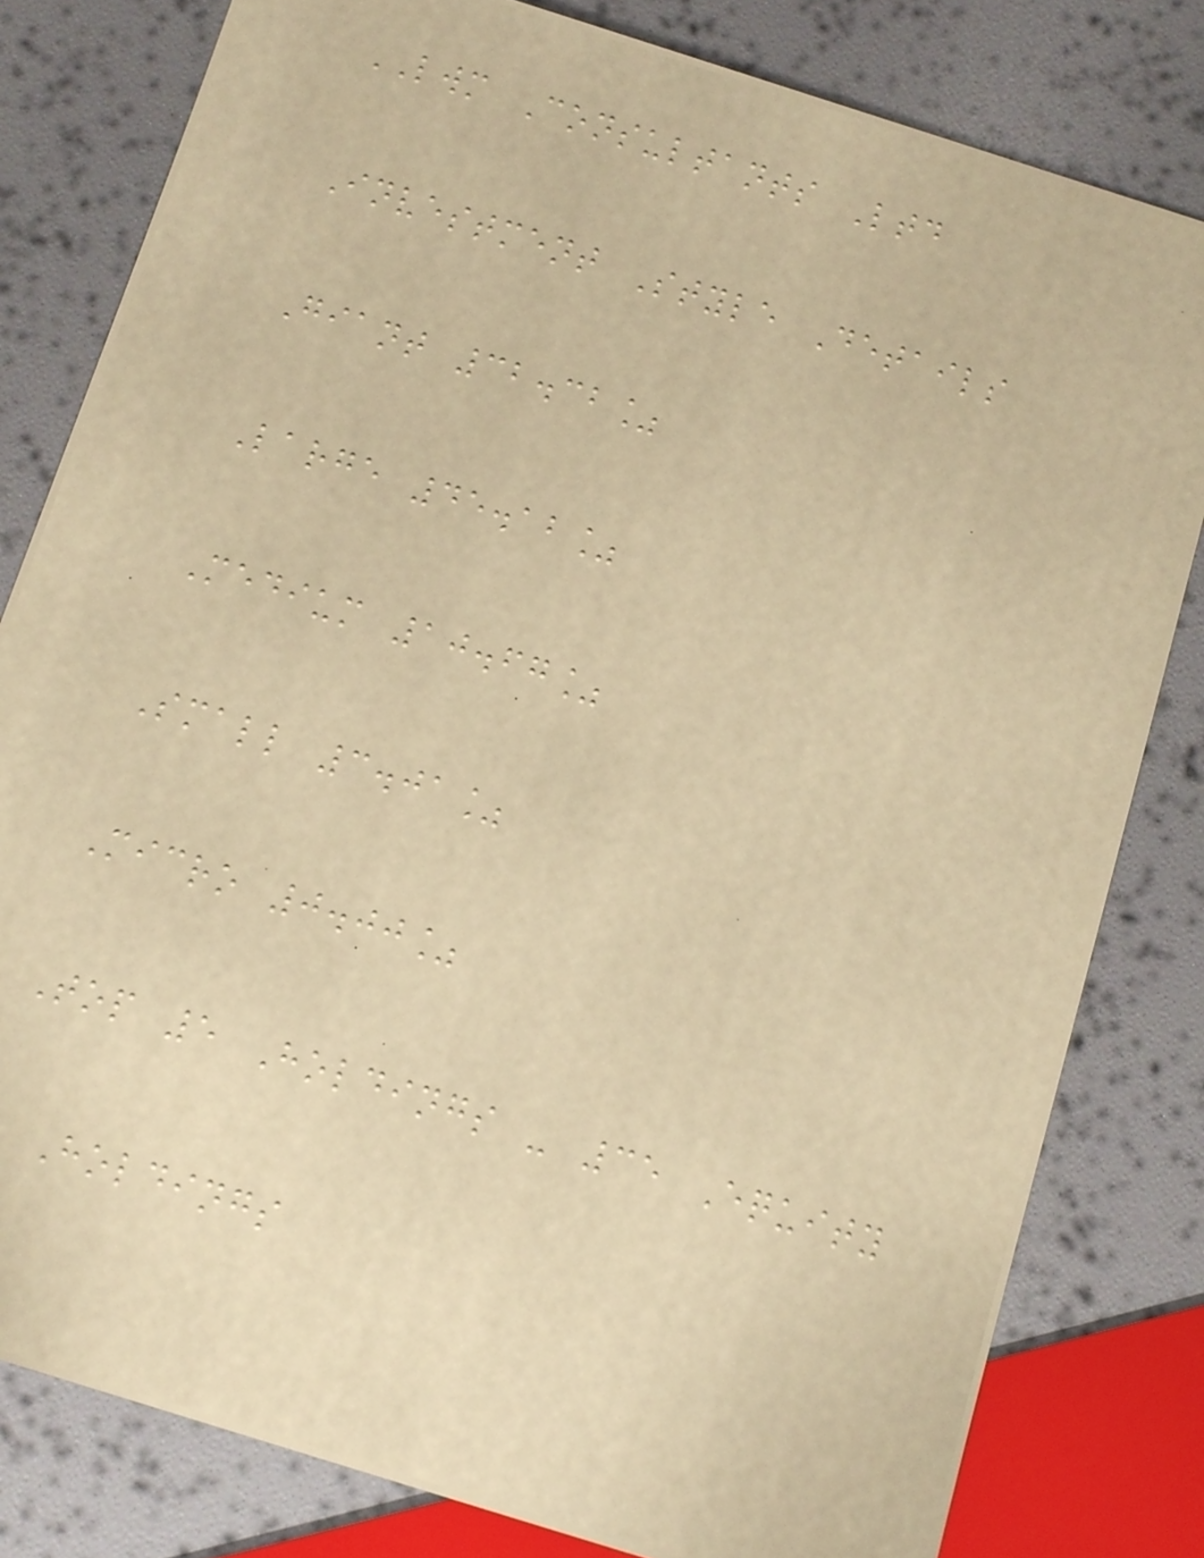LWM Consultants Ltd
Investment Style Details
Giant 32.32%
Large 45.12%
Medium 10.67%
Small 3.01%
Micro 0.00%
Top 5 Holdings - 35 Equity
Holdings
